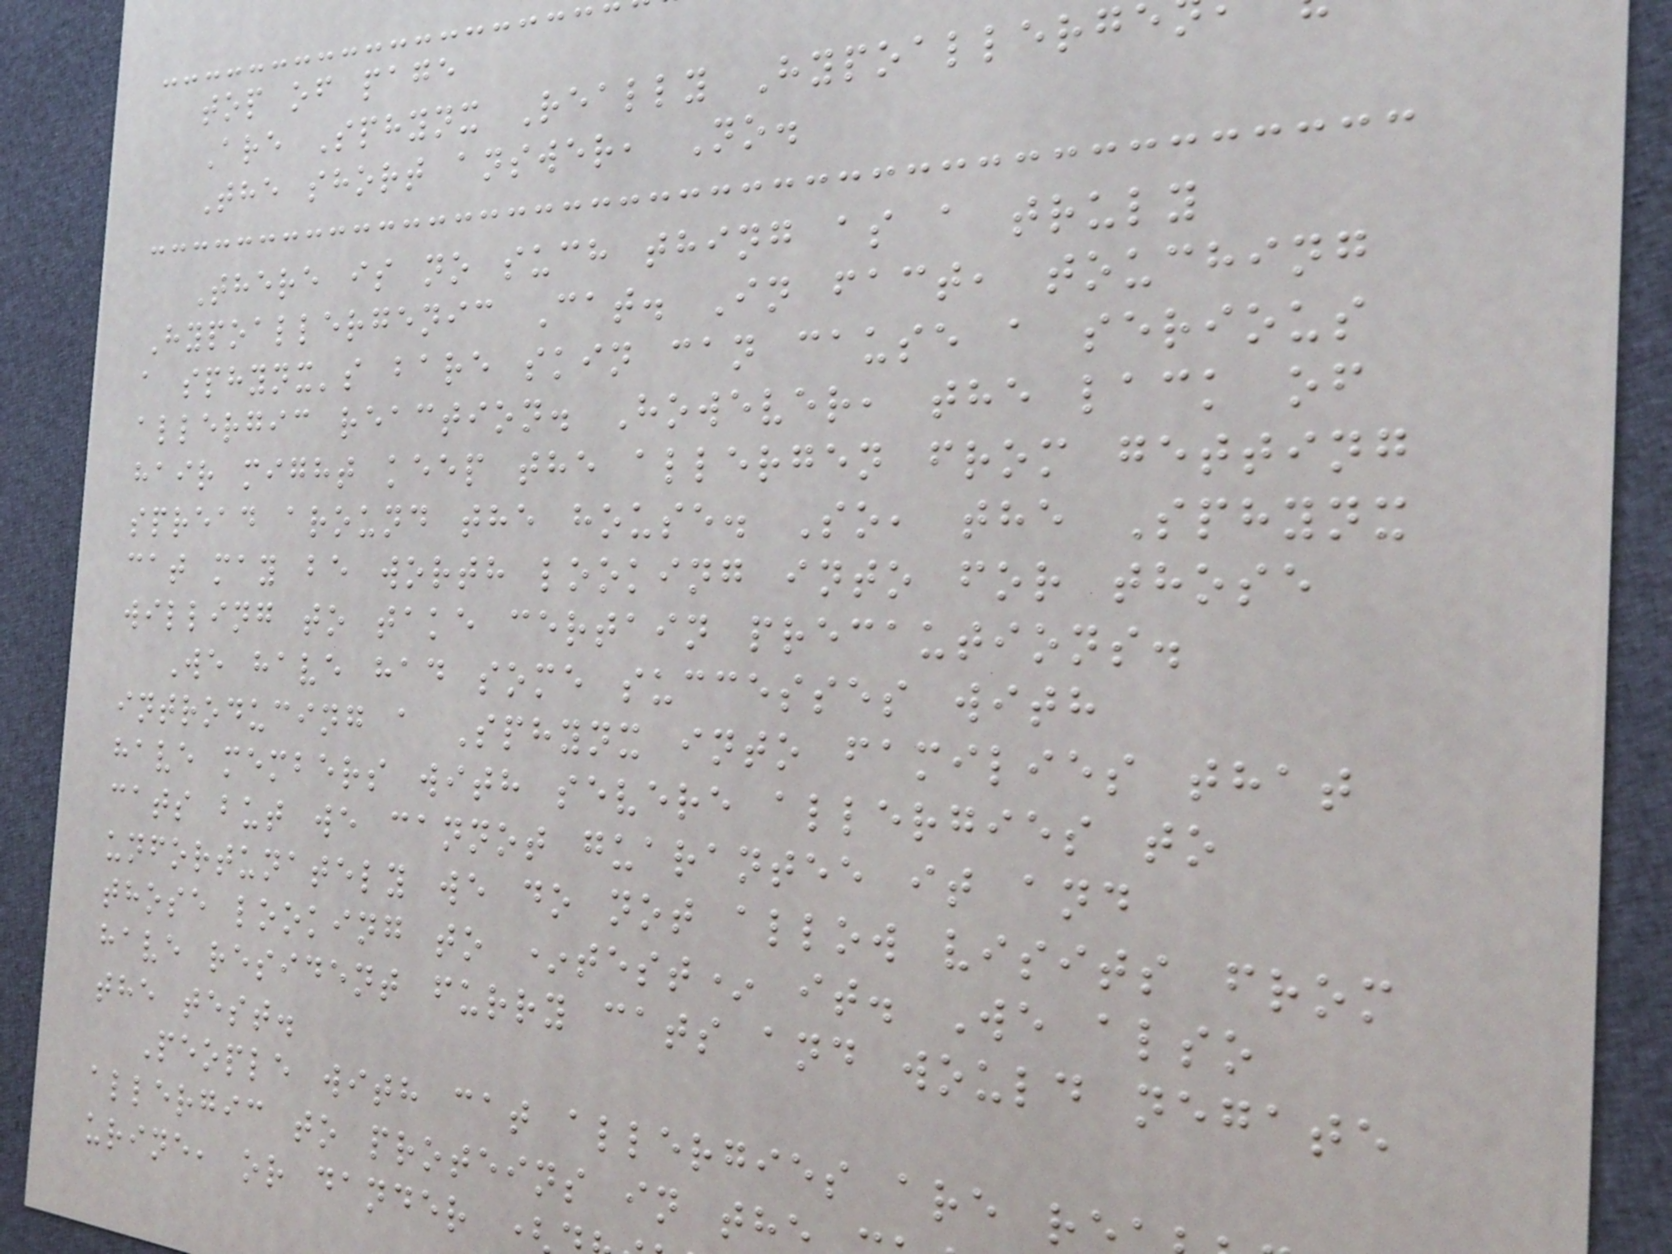top of page
Are Sphynx Really Hypoallerg
The short answer, No.
There is no such thing as a truly
Hypoallergenic Cat. In fact, touching
a sphynx's bare skin can cause a serious
allergic reaction. However, the lack of
hair might keep the allergen from getting
spread around the house. So, the Sphynx
cat may be worth looking into for those
willing to take certain precautions.
We have had some successes with
introducing a Sphynx into families that
have members with severe allergies to
cats but we cannot guarantee it and
unfortunately we do not allow visits from
those looking to *test* it. We also
have resident furry cats and would negate
the test.
People with cat allergies are r
allergic to proteins in th
urine, or dander
